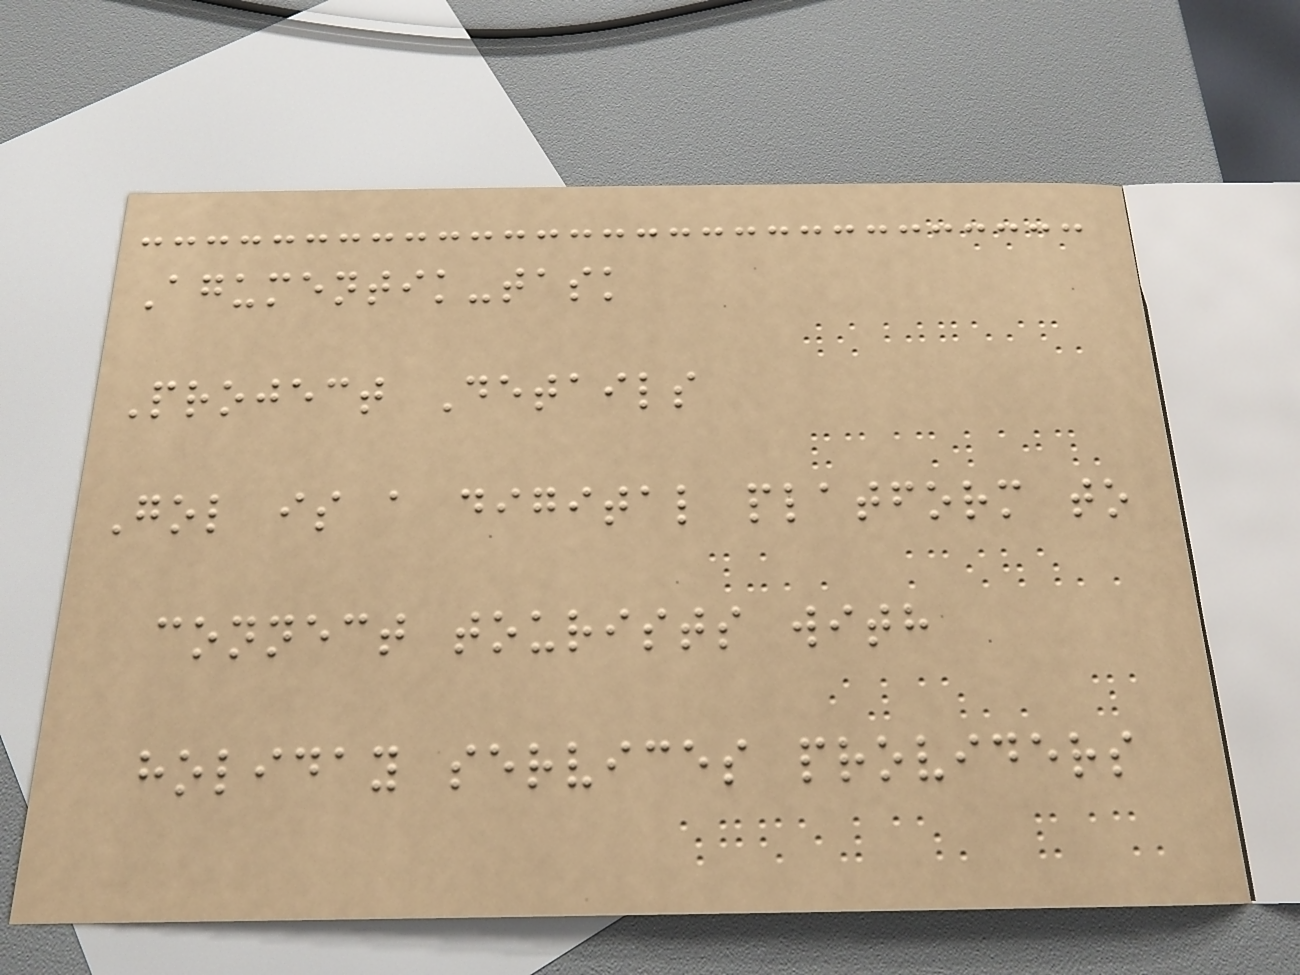Agumentik-task
Project Details
Gol is a digital platform to
connect tourists with
holiday services providers
